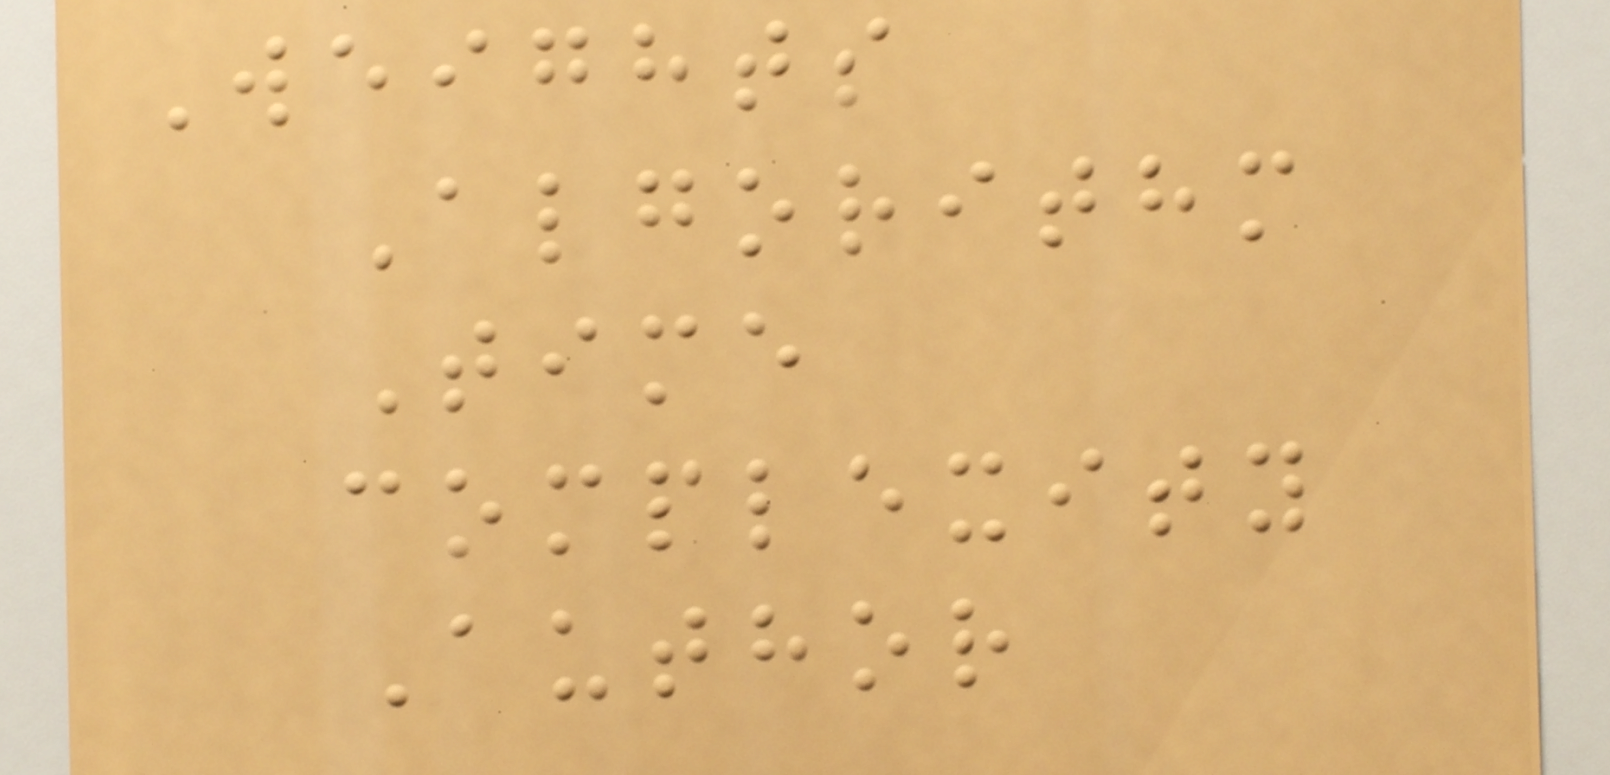Weights
Algorithm
Time
complexity
Author
